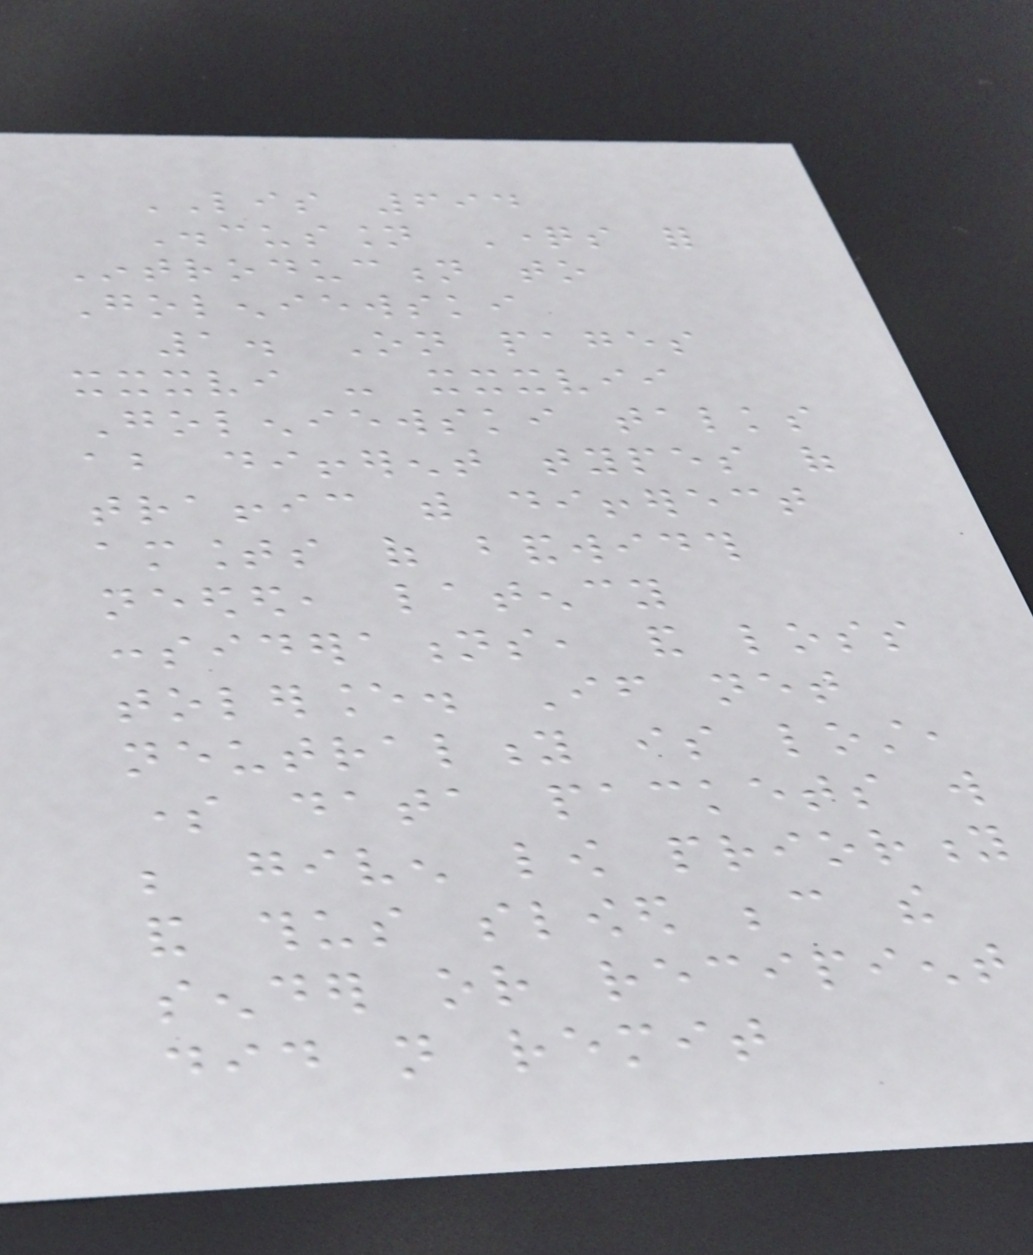LIS 694
Discussion Questions for
Introduction to
Goleniewski
1. On pages
xxxvi - xxxvii
Goleniewski talks
about different types of
traffic with differect
amounts of bandwidth
needed, latency
considerations, and loss
tolerance. If net
neutrality is lost,
some data packets will
be given low priority
and thus slowed because the
sender or recipient
did not remit
